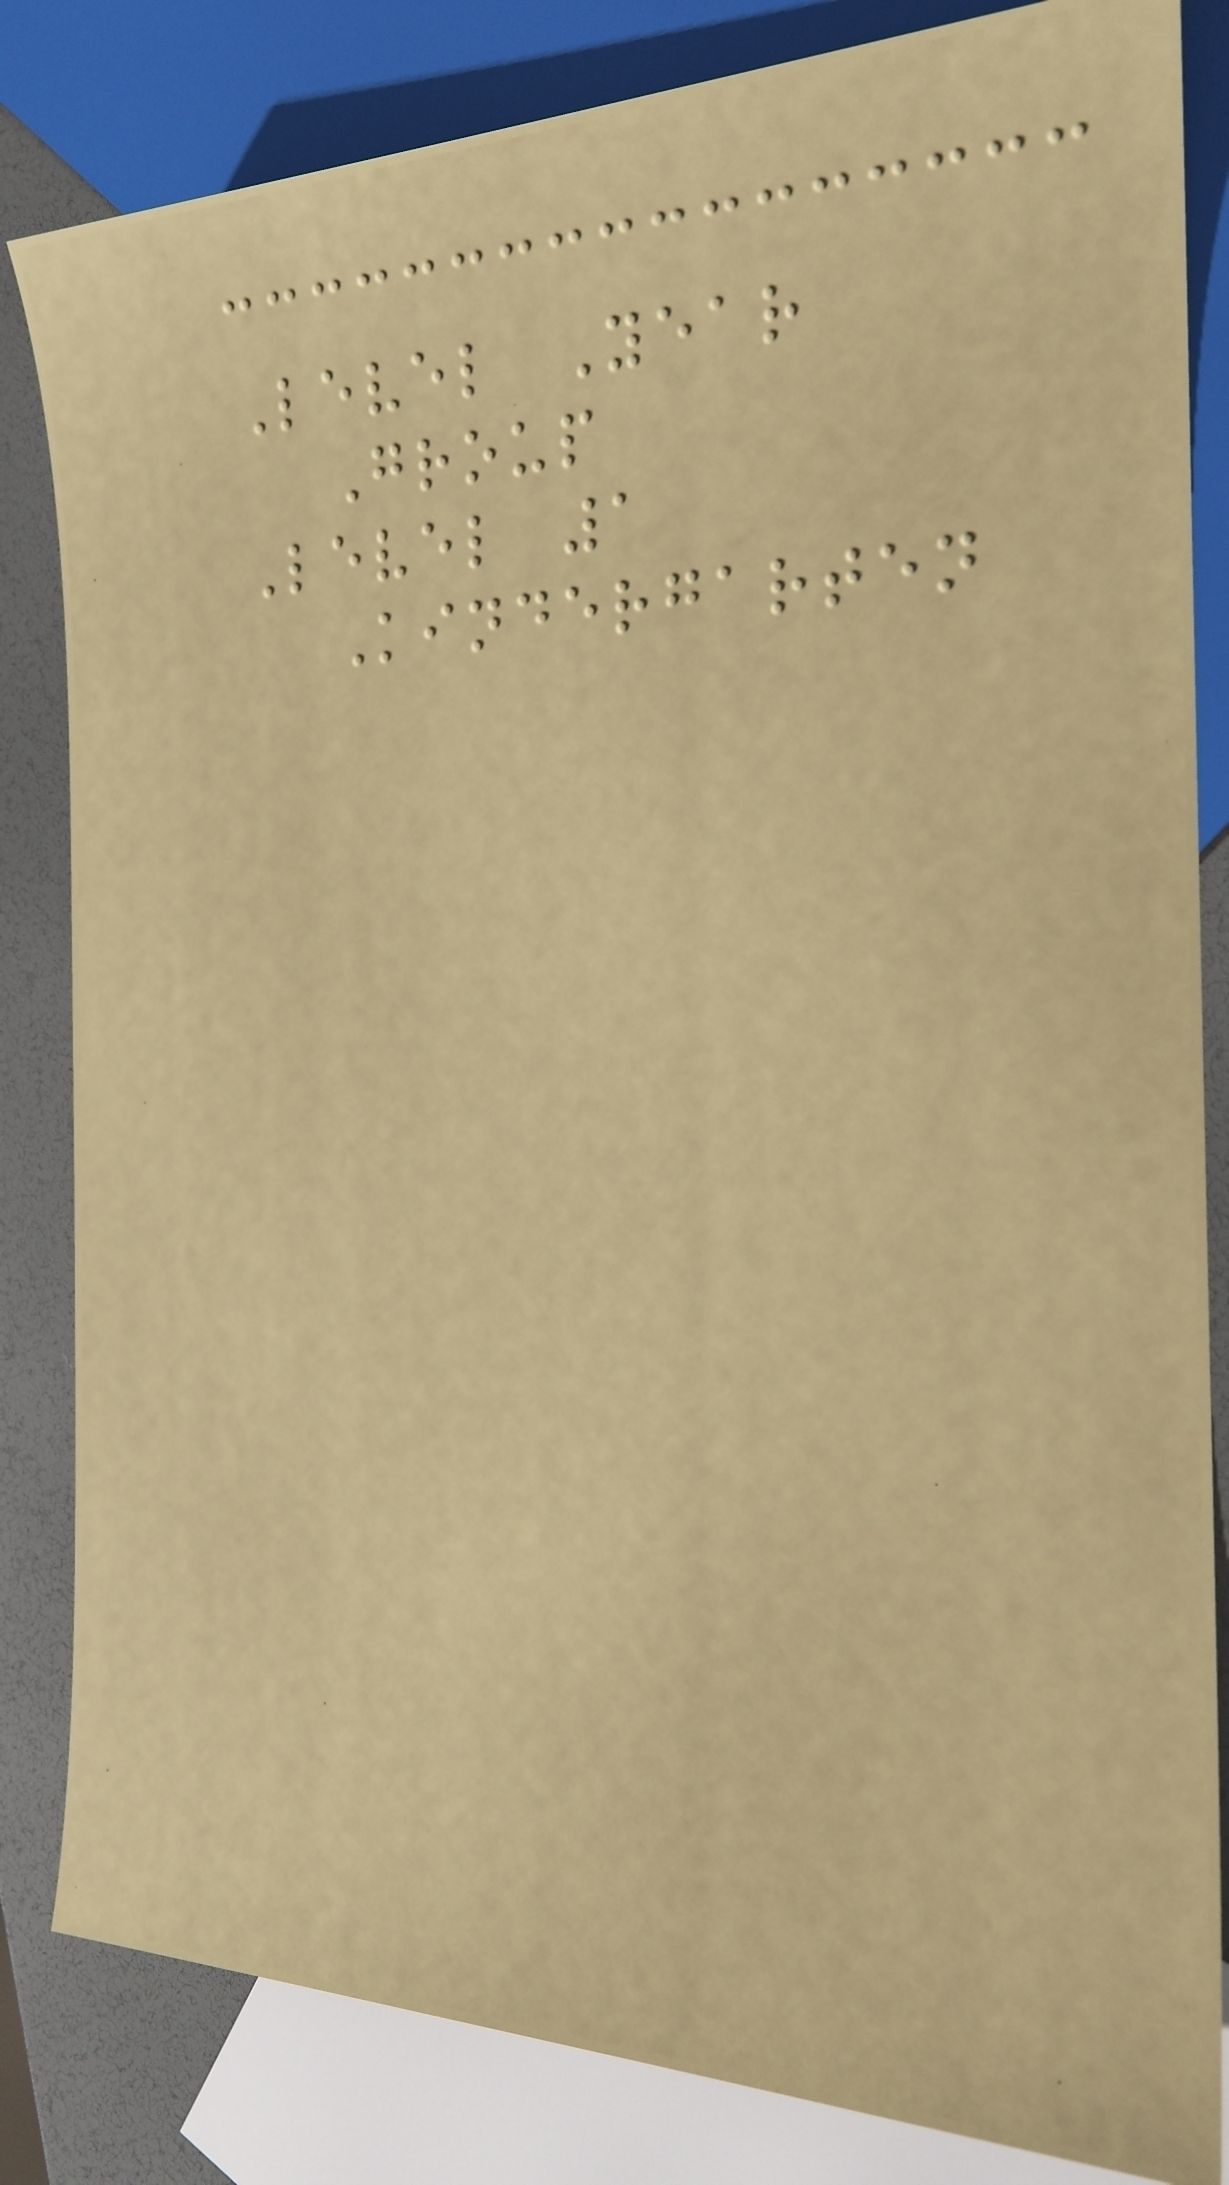Level Year
Group
Level 1
Kindergarten
